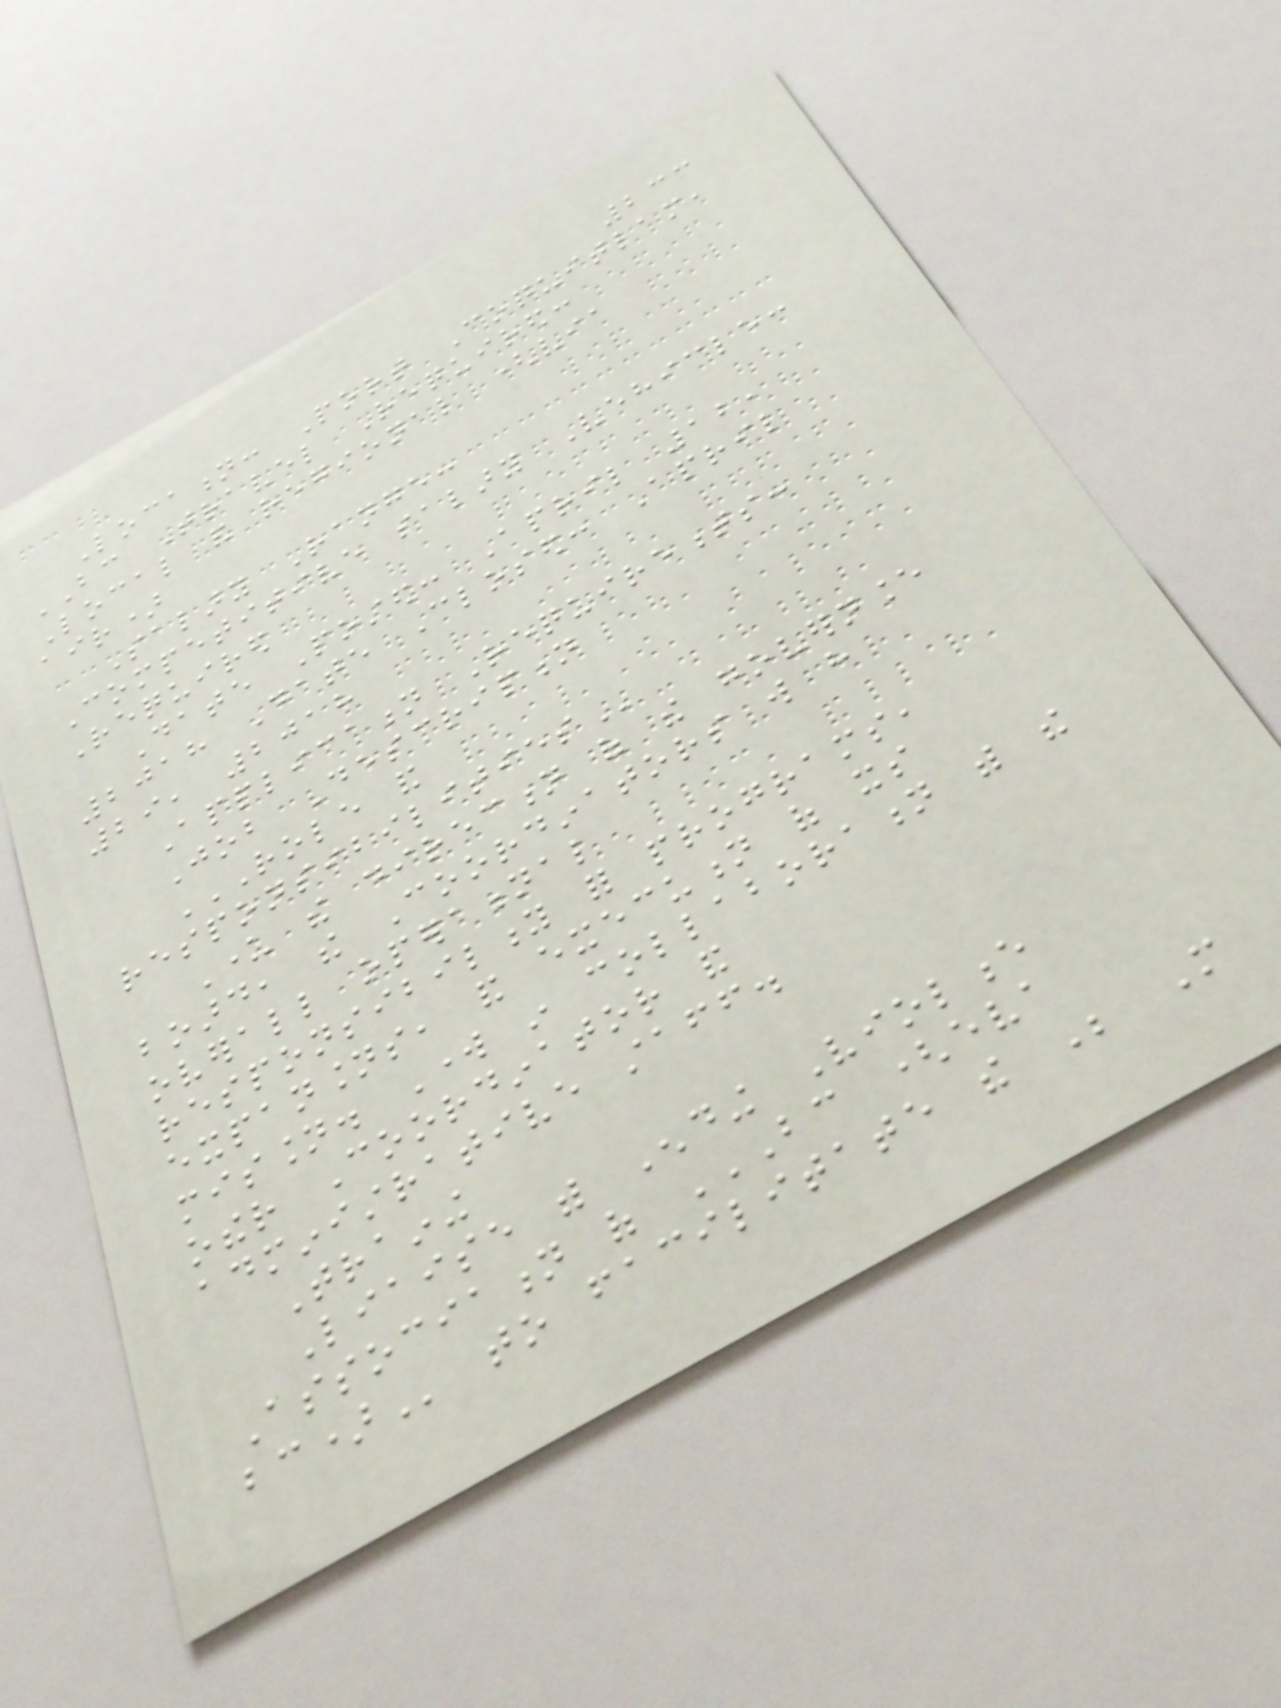233
Location: Port Coquitlam,
BC Travel Required:
Local and regional (via
air)
Salary Range:
Competitive salary Vehicle:
Required
Date Posted: April 12,
2018 Date Closed: April
29, 2018
Application Requirements:
Job Description
ROLE AND
RESPONSIBILITIES
Under the direction of the governance
board, the Coordinators will have
overall operational
responsibility for programs,
expansions, and execution of its
mission. Work in collaboration with the
other Coordinator and
administrative staff.
Training
Liaise with Ending Violence
Association of BC (EVA
BC) to facilitate the Be More
